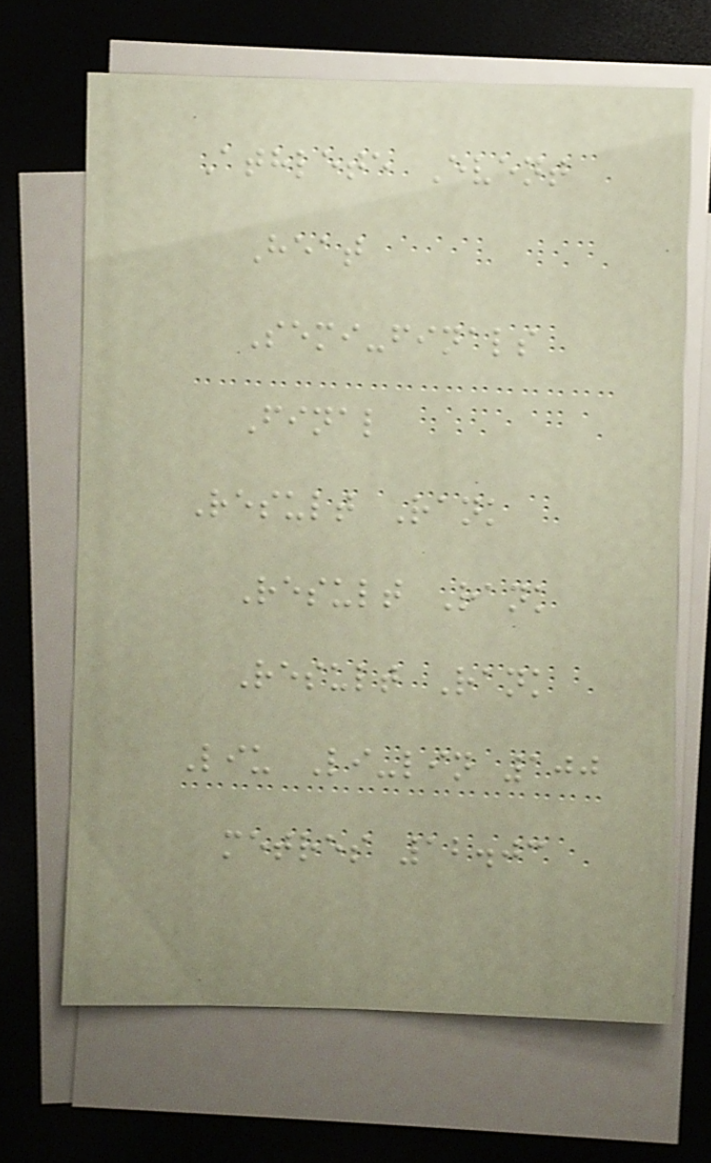Athlete Event
Heat
Semi-finals
Final
Result Rank
Result Rank
Result Rank
Liu Li-lin 100
metres 12.03
